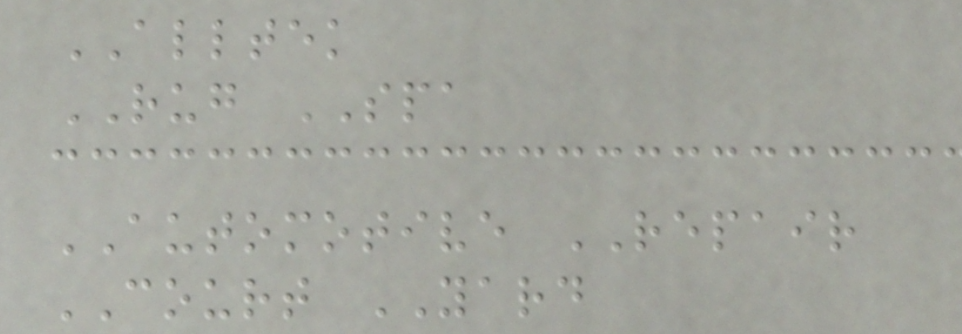ALLTEK
RUG SPA
AUTOMOTIVE REPAIR
COURT YARD
